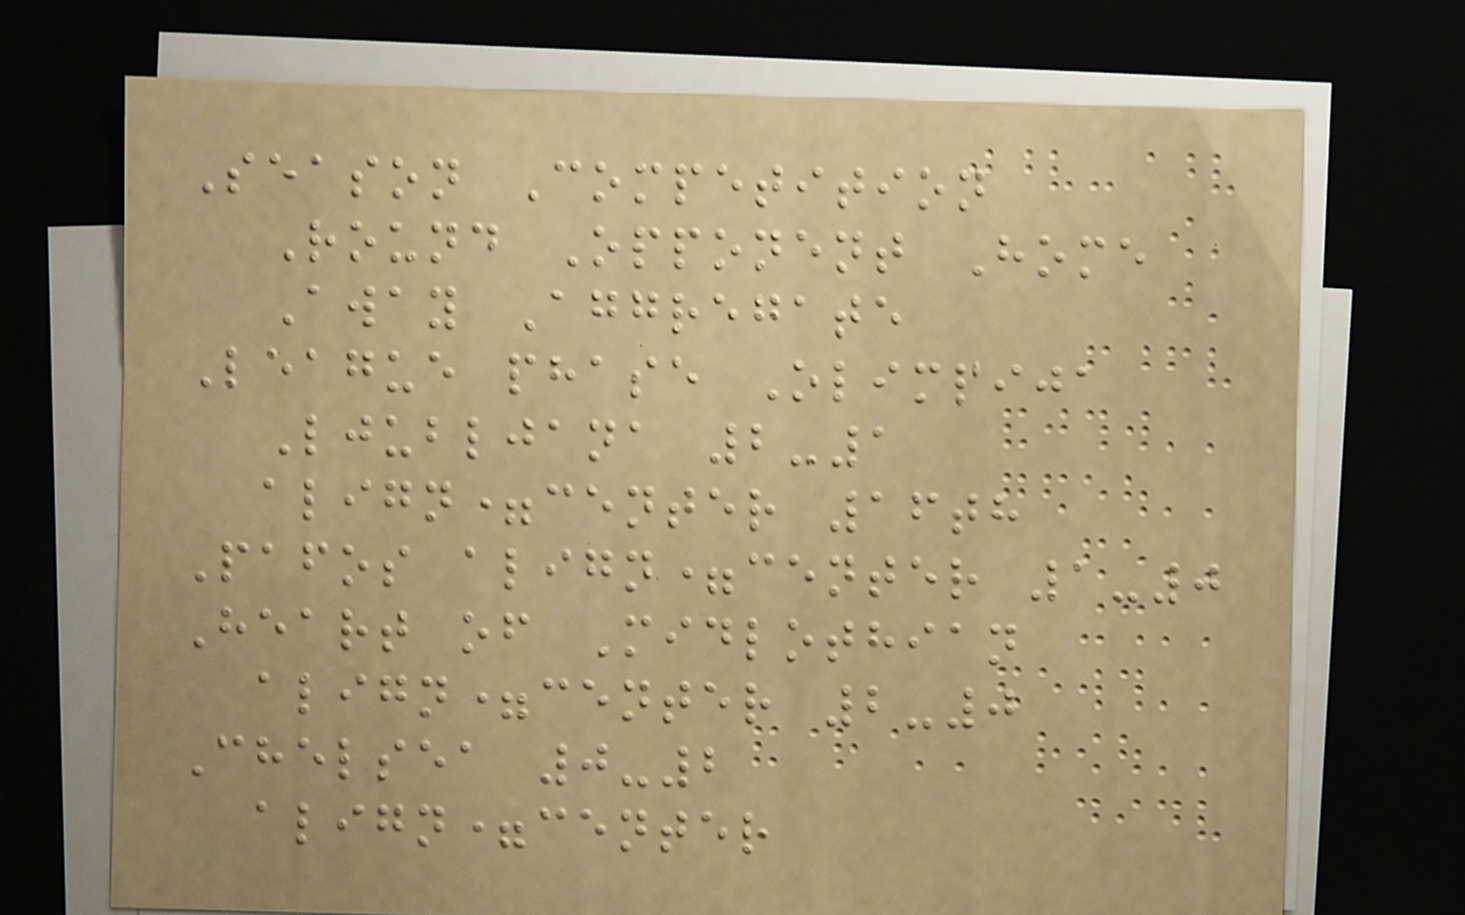Season Competition
Round Opponent Home
Away Aggregate
League phase Olimpija
Ljubljana 2-1
align=center 16th
Pafos align=center 1-0
Heart of Midlothian
align=center 2-0
Chelsea 0-2
align=center
